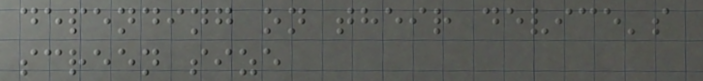depending on their device's
screen size
